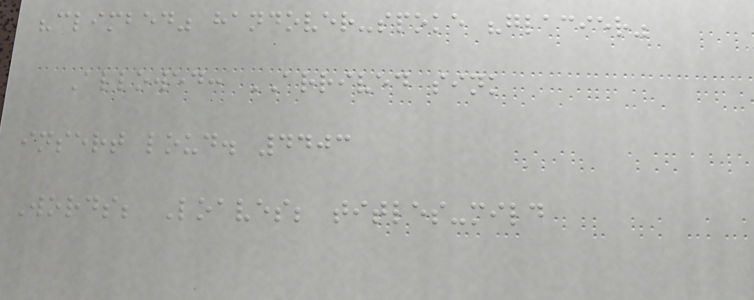"climbed" handover-spoke "glacier"
Allowed: ARRIVED sink
insert loud. 4403
Words; Loaves; titles-mild
